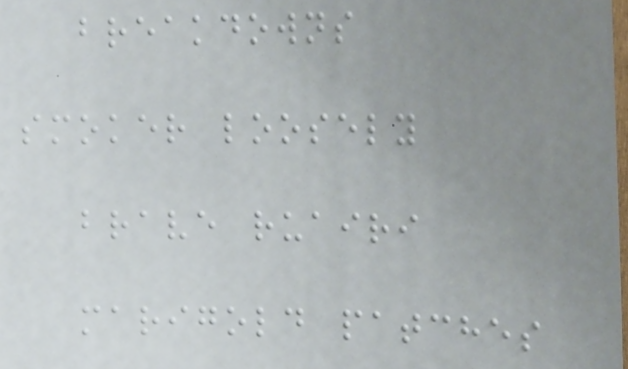breakdowns
smoker loosely
brave ruairi
marigold patches
